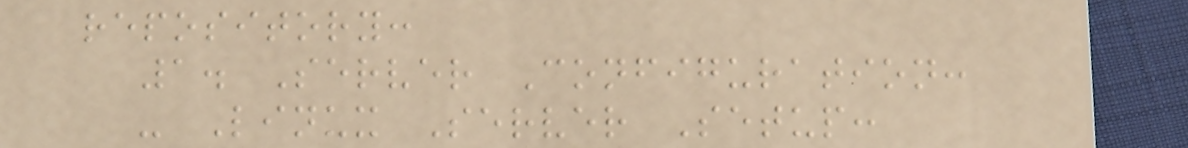repository:
1. Server Configuration:
- Linux Server Setup:
